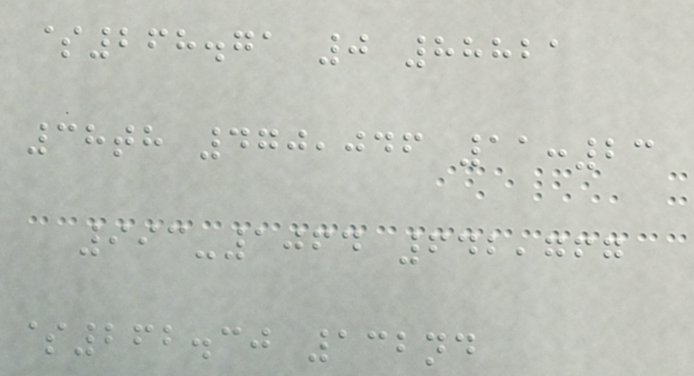$268.71 0 88821
38th 470,046 11:23
993-1064 642,767
$262.30 132nd
